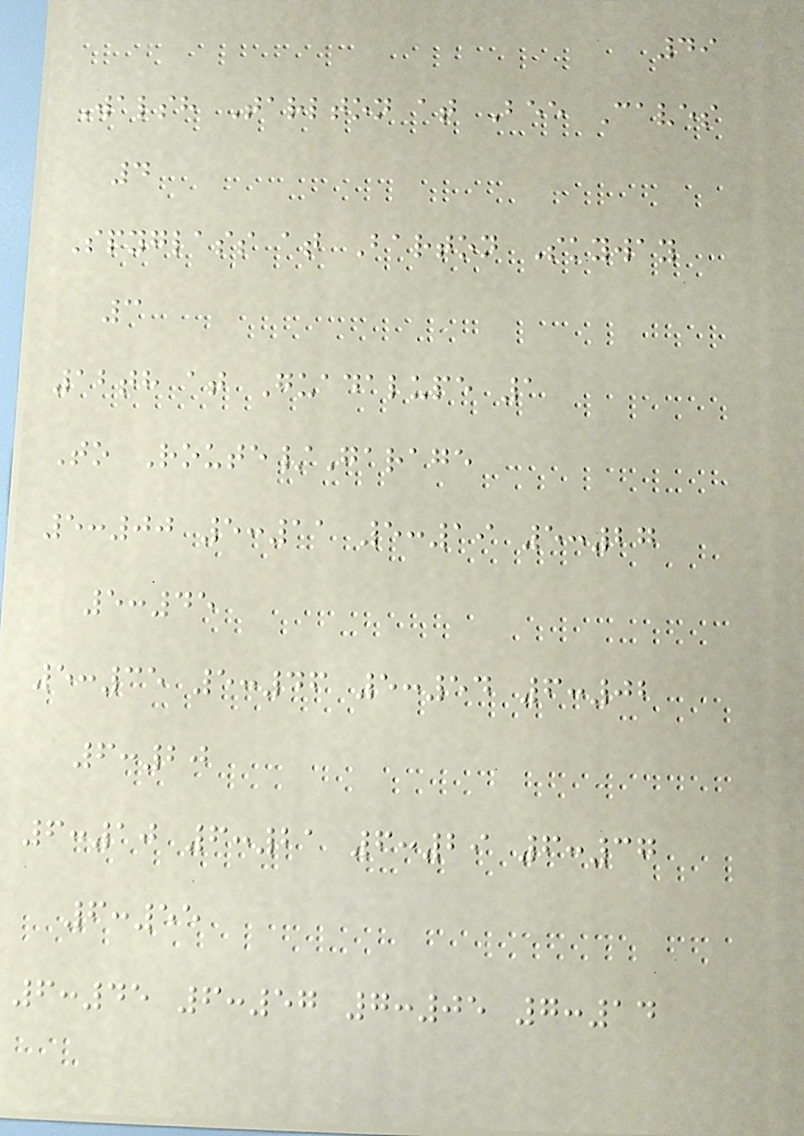49
Walsh Tarlton at Bee Caves
4
Spyglass at Barton Skyway
3
12th at Guadalupe 1
To Route/Garage
5:00 5:11 5:19 5:27
5:45
5:35 5:46 5:54 6:02
6:20
6:10 6:21 6:29 6:37
6:55
6:45 6:57 7:05 7:14
